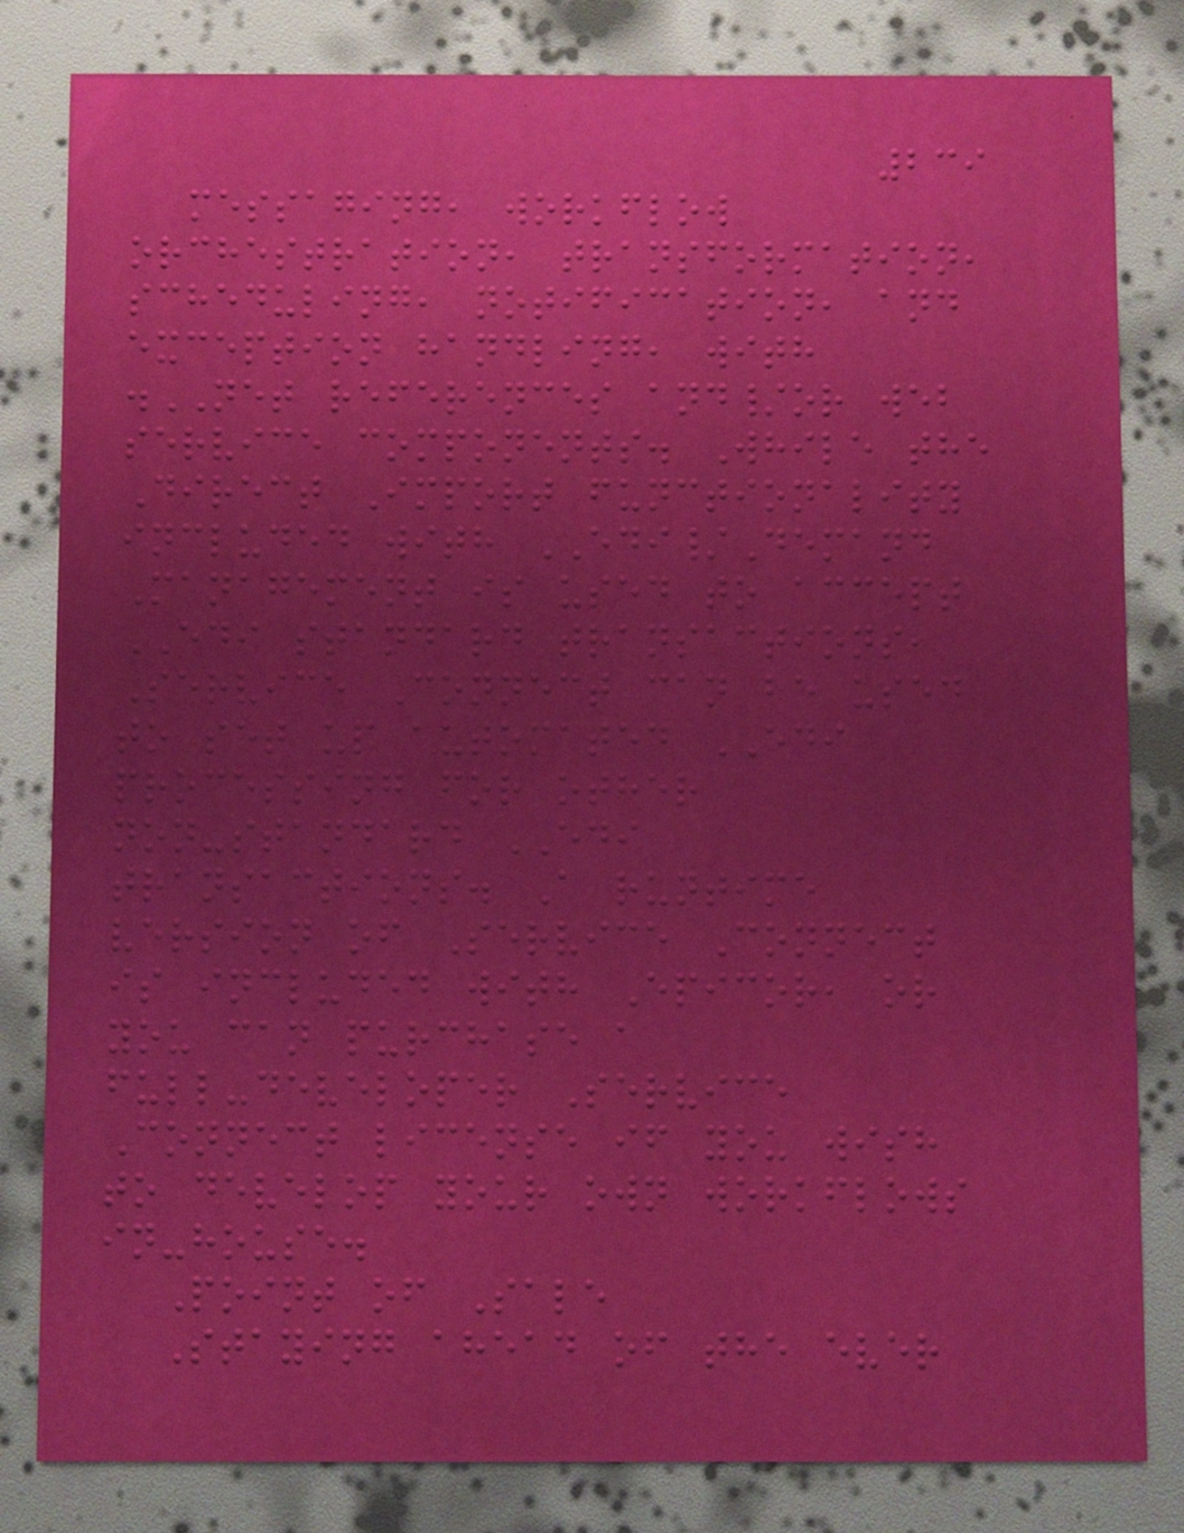239
messaging, workflow
orchestration, transformation,
scheduling, notification, and
exception handling, with
.NET references and/or web
service components. While the
Direct Import functionality
included with EDI/Demand
Management is used to accept
EDI standard transactions,
Service Connect can be used
to set up automated EDI
processing for other
non-standard EDI
transactions. A runtime
version of Service Connect
is included with Epicor, or
you can purchase a
full-developer Service
Connect license if you wish
to develop your own workflows
in-house.
Point of Sale
Staying ahead of the ever
